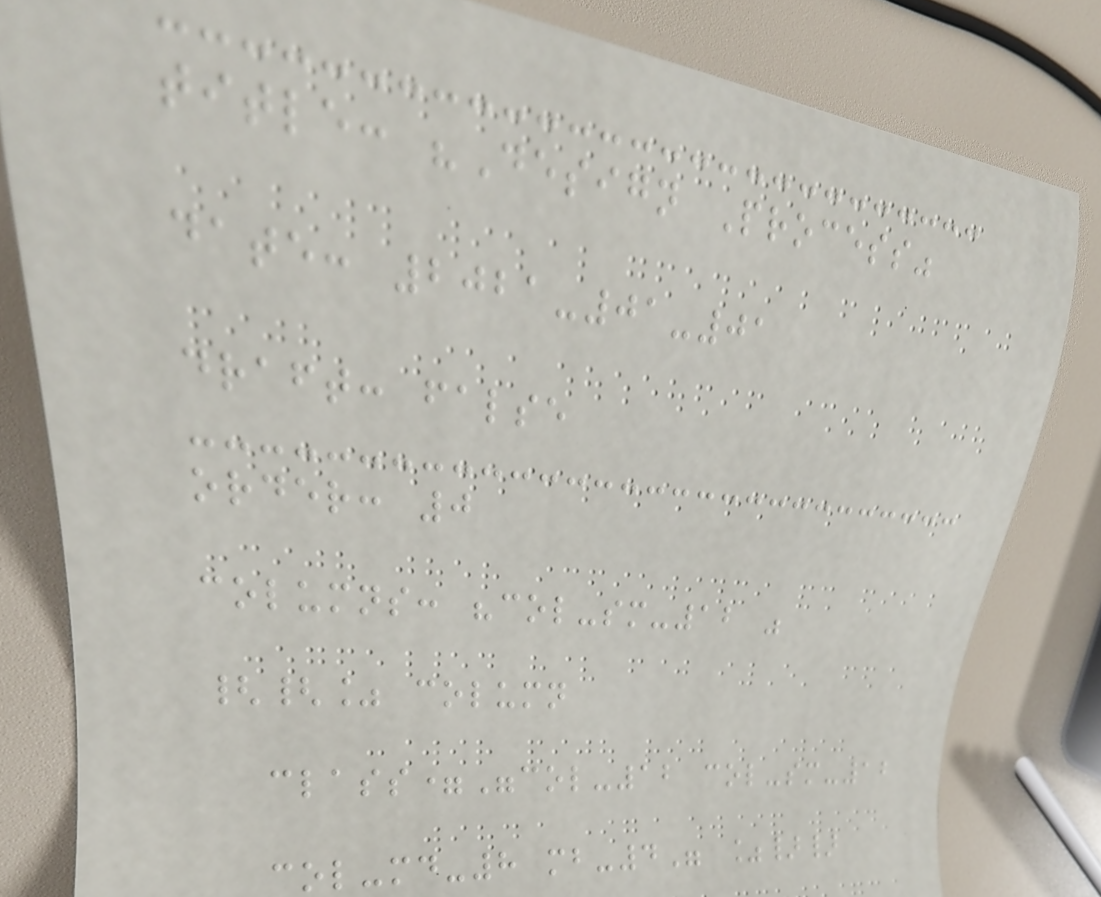title: "Design Process"
date: 2021-01-01
draft: false
order: 0
columns: "col-sm-12 "
{{% column
class="col-12 col-sm-12
col-md-8 mb-4" %}}
